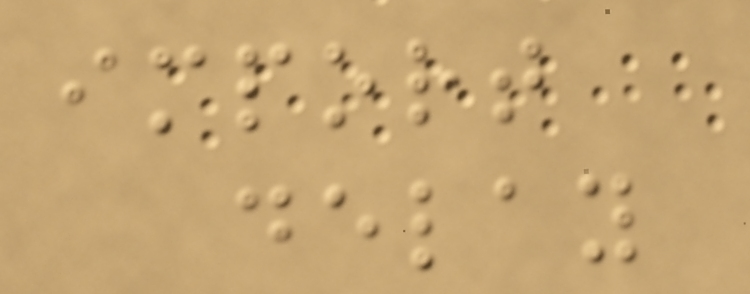import
delay
